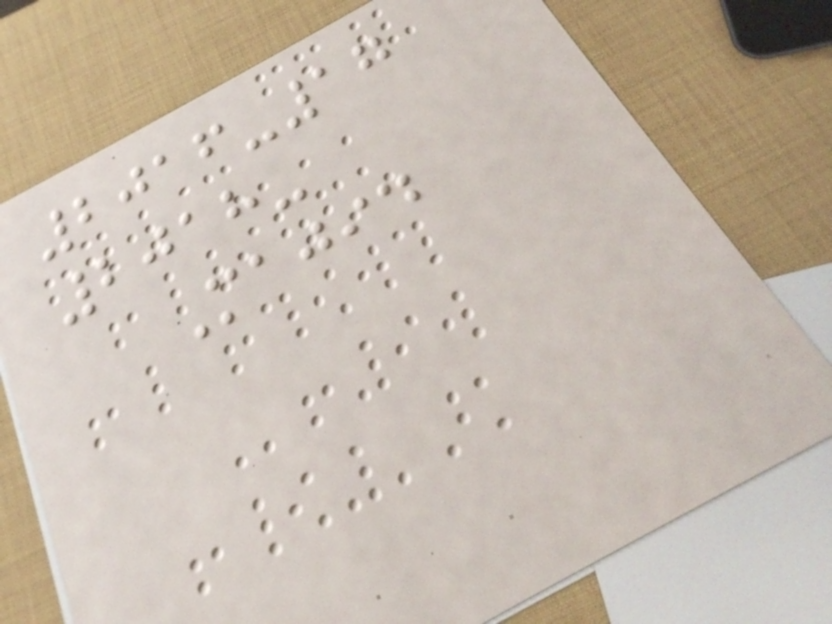2016-17
2018-
Majid
